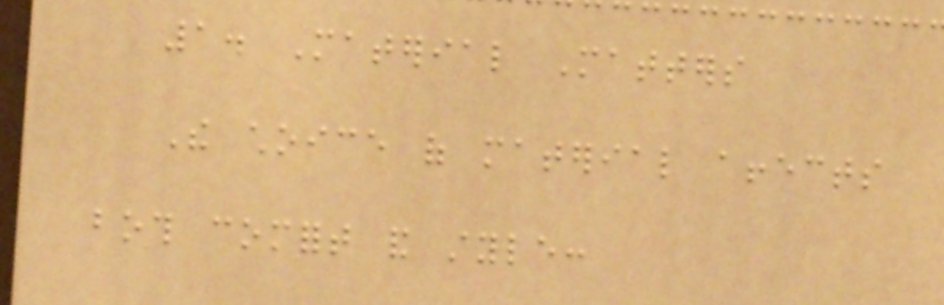1. Material Matters
The choice of material affects
both comfort and style:
